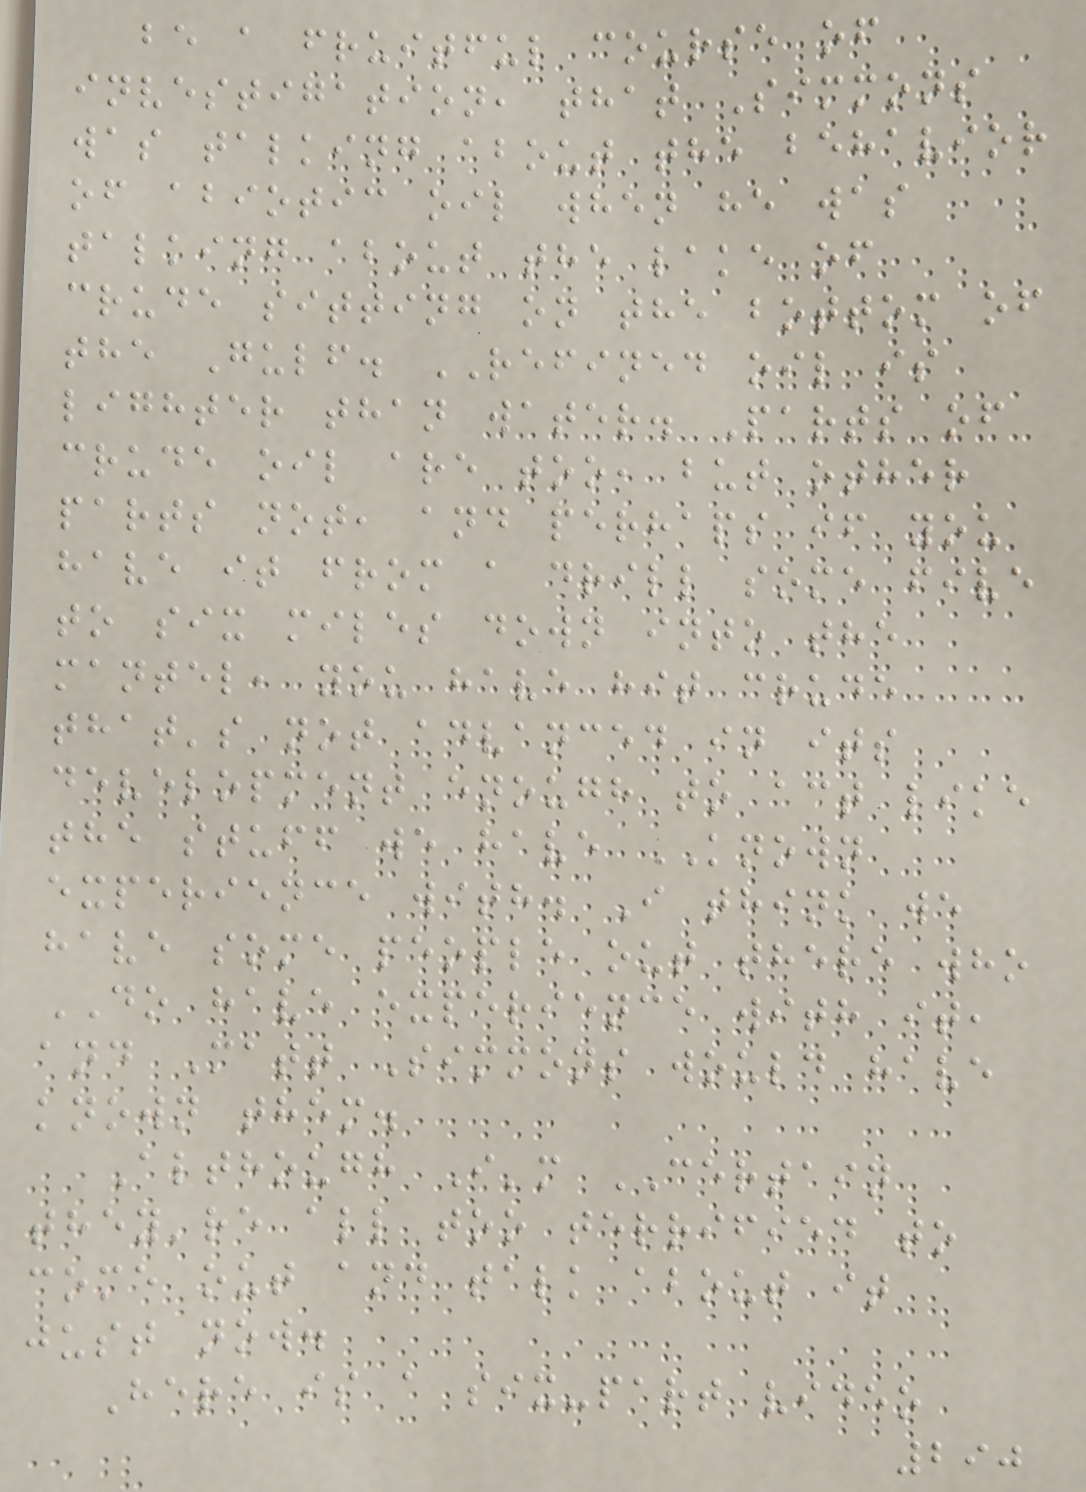be a fruitful course of
investigation, that Simmons
was talking about the behavior
of abiotic oil when he was
talking about the lake of
crude sitting on the bottom of
the Gulf. REFINED oil is
lighter than water. Parts of
crude oil are too, but other
parts not, and perhaps if you
have it from a drill some five
to six miles down into the
mantel, you have hit crude
that's not advanced in its
development enough to act like
the stuff we have KNOWN
experience with. I think we
have some people out there who
DO have experience with it,
and Matt Simmons would have
known them.
Although I'm CERTAIN
they're all too terrified to
come out and talk about it
just now.
Here is a six-part video
290
